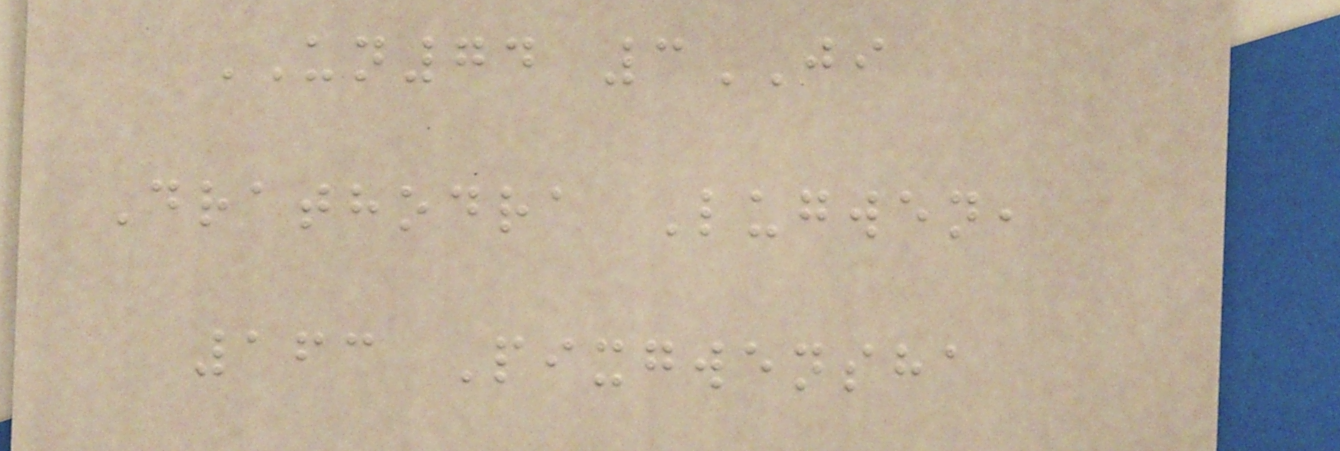UN74 3JI
Drathodra Lugwen,
163 Pixgwensha
